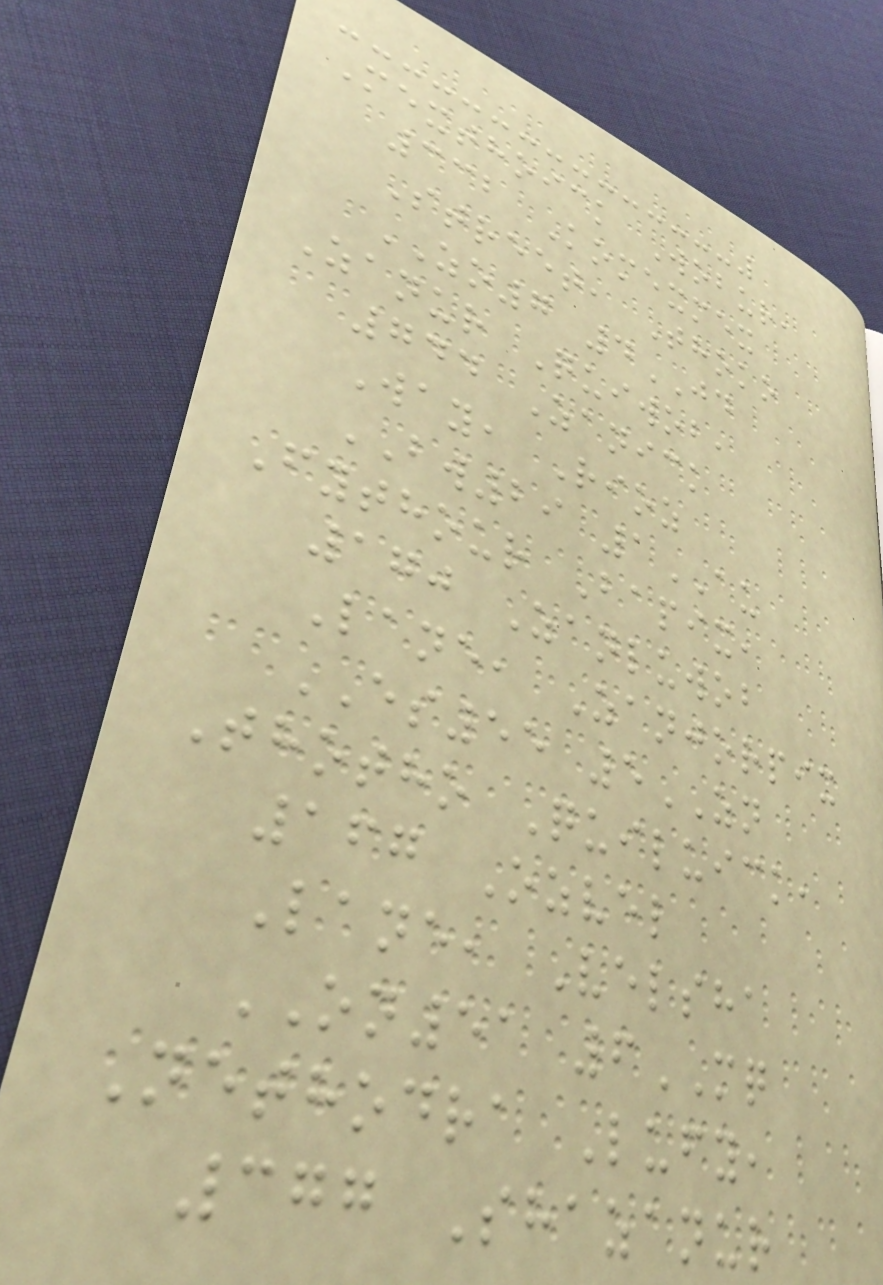Mexthoick Wobur,
332 Komexmex
Street, Thoko
ZO7 4JD
Zanur Quiwob,
744 Zanick
Way, Rioz
BW29 1AU
Fythour Bapix,
170 Zanluwob
Lane, Zanjorpix
ES55 5ZN
Thotho Quiluick,
167 Ozvel
Lane, Velsha
ON51 6MQ
Nethodra Lufy,
377 Shazanur
